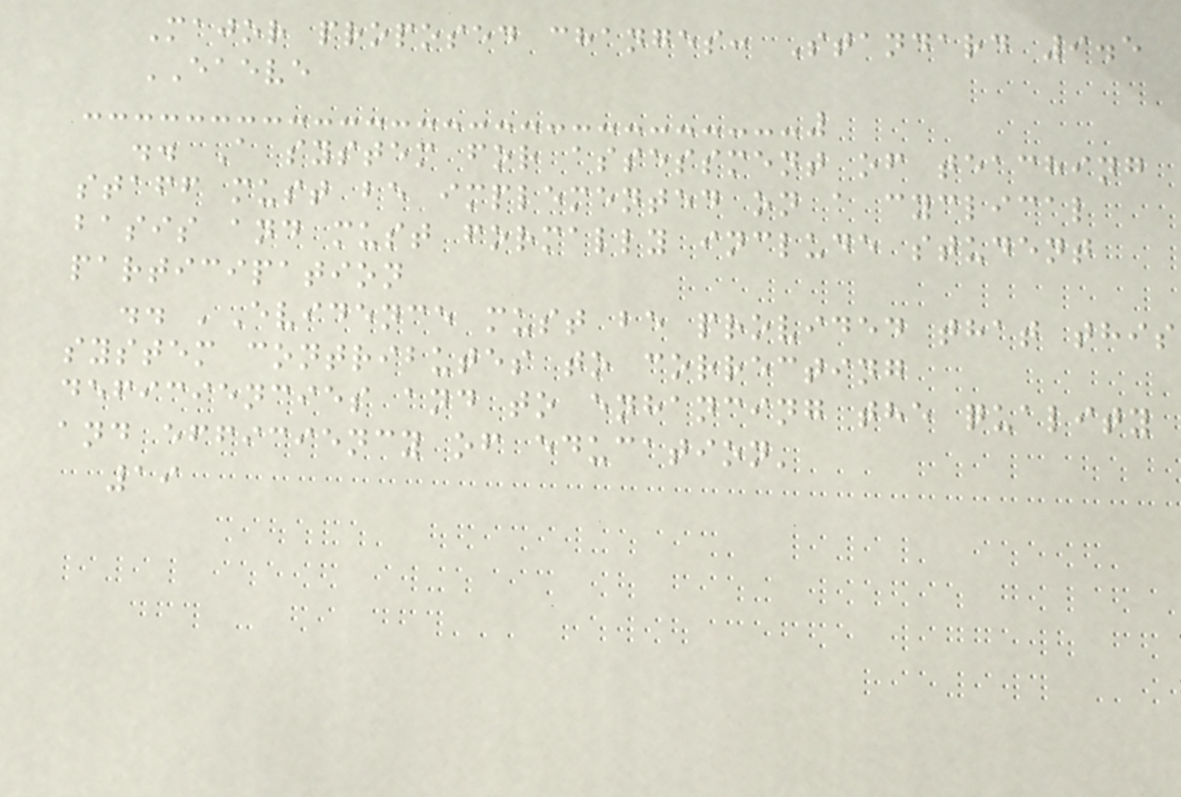Major proposed changes: Standard 9.5
EAEVE
.. A system for assessment of teaching
staff must be implemented on a cyclical
basis and must formally include student
participation
.. 'Evidence must be provided that this
system contributes to correcting
deficiencies and to enhancing the quality
and efficiency of education'
19
